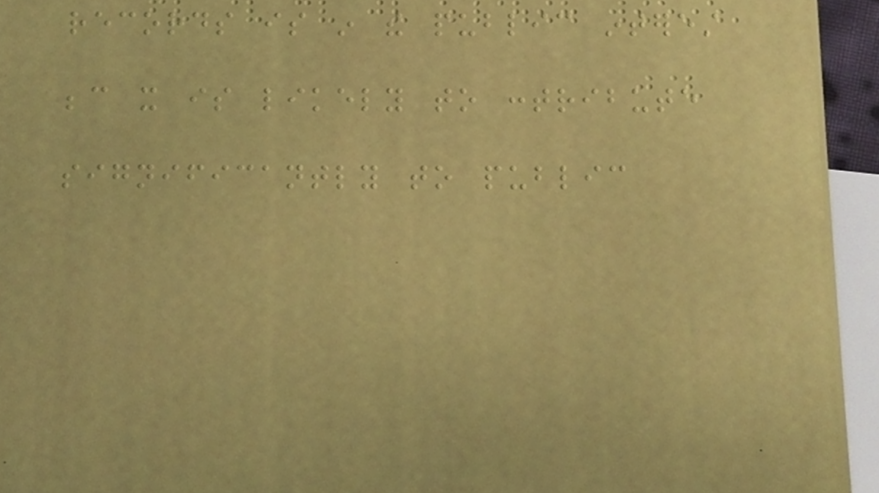records is in the public interest
because it is likely to contribute
significantly to public
